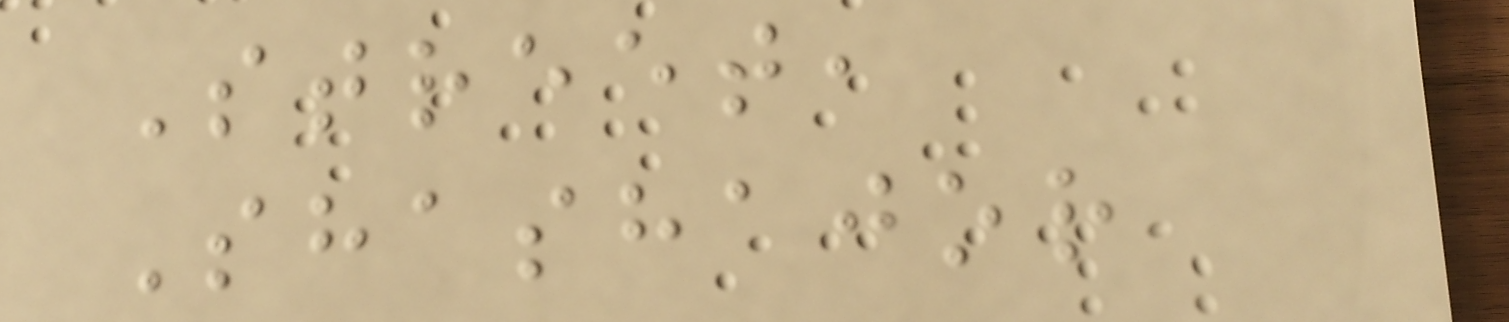Street,
Shashajor
